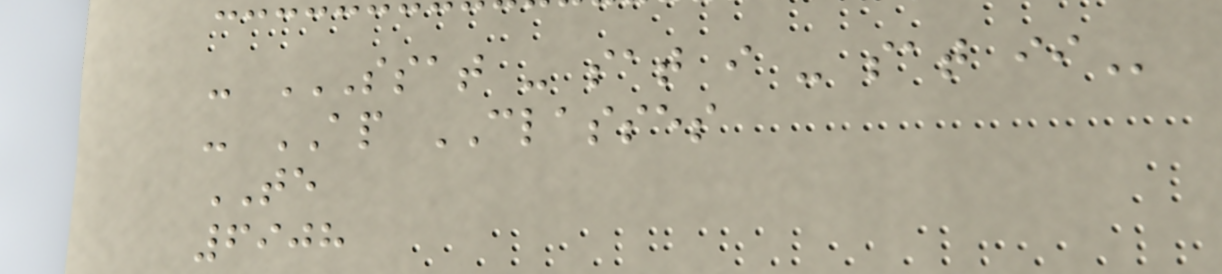- SSAT - SAT I - SAT II
- AP CLASSES
TE
6908
